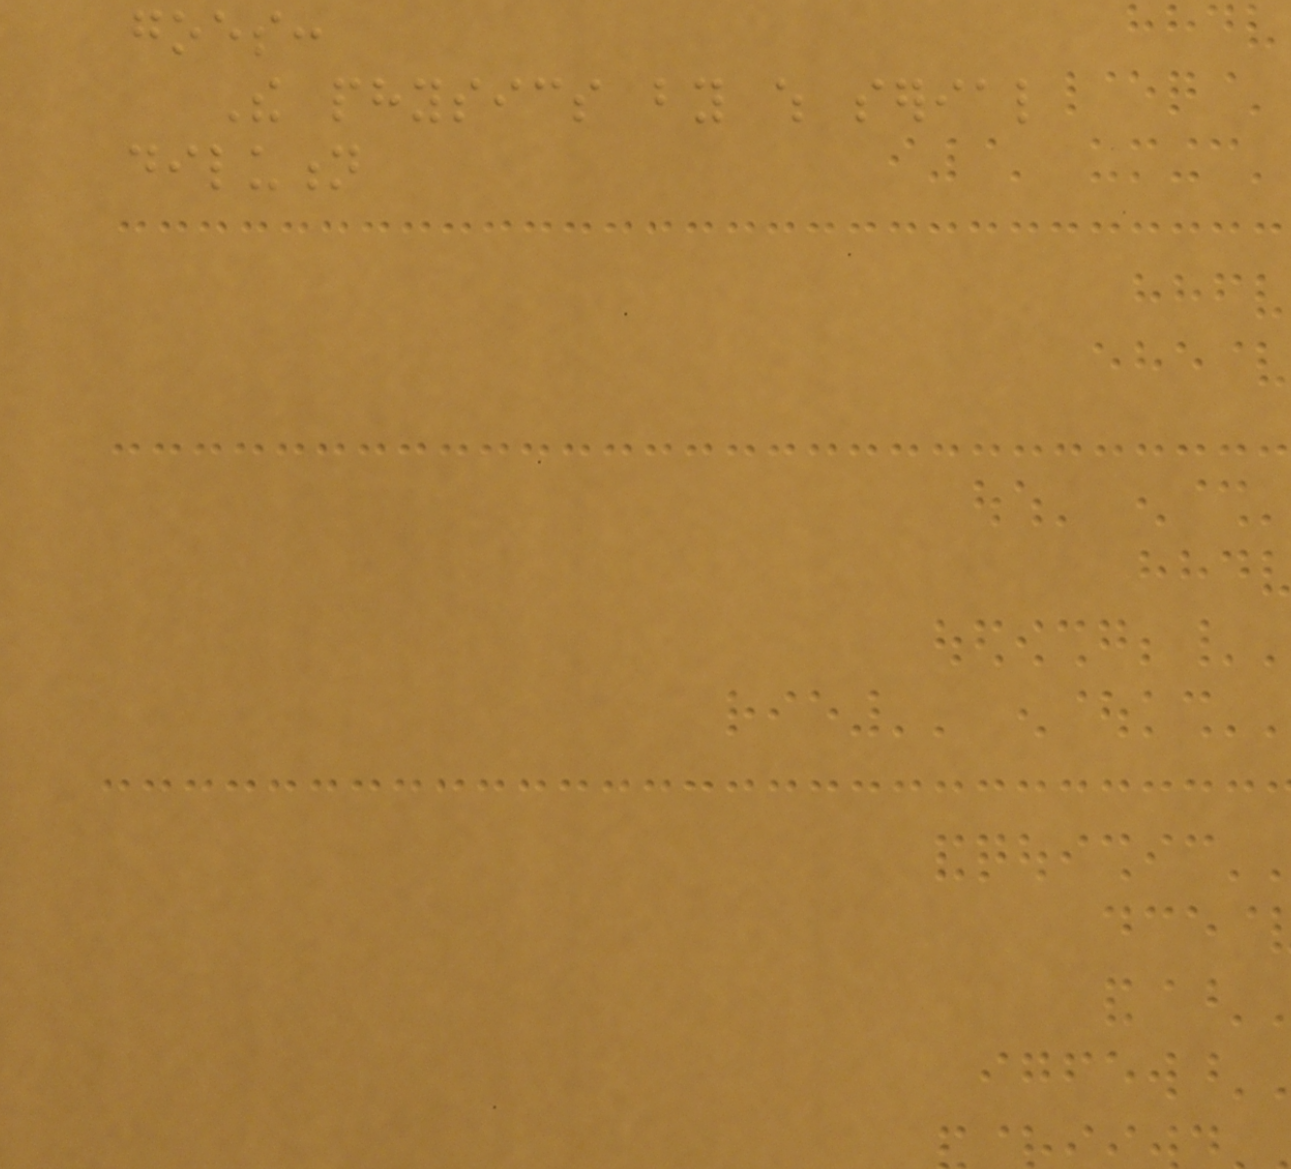goes:
The physics by which serial
dilution
